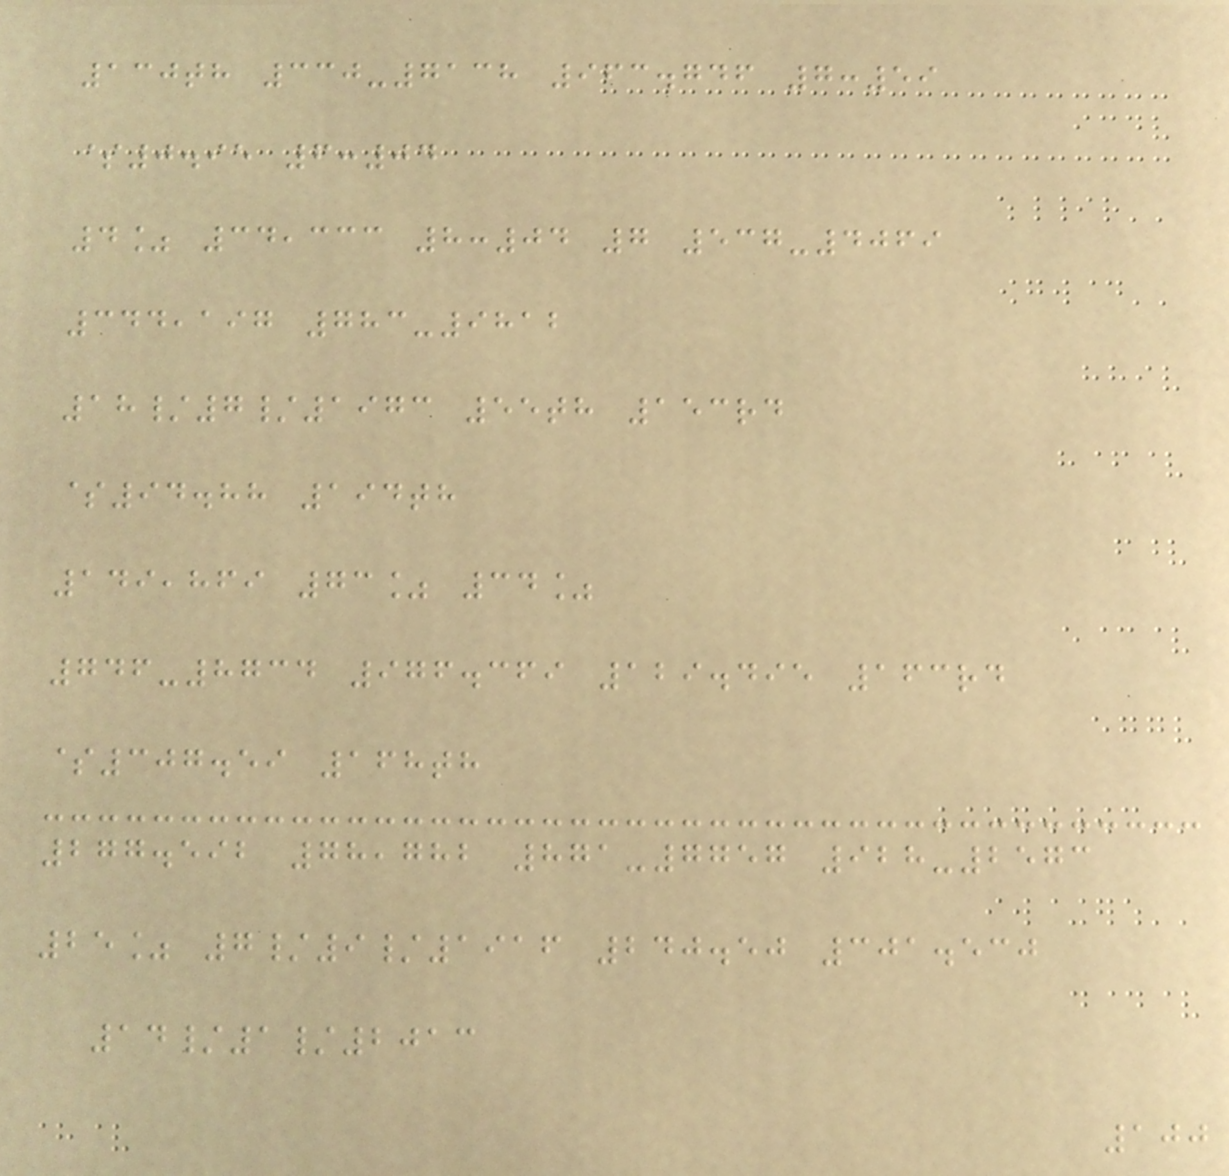130th 330-7138 963.746 7:59
$0.95 6:04
4% 34,333 8:04 7 537-4069
344,197 783-9812
18/7/1973 55th 153rd
$94.88 194th
149,869 73% 34%
746-8734 976.369 129.495 163rd
$307.59 168th
277.592 78,782 871-7757 928-2573
25% 7/9/1916 240.50 301.530
14/1/2013
100
